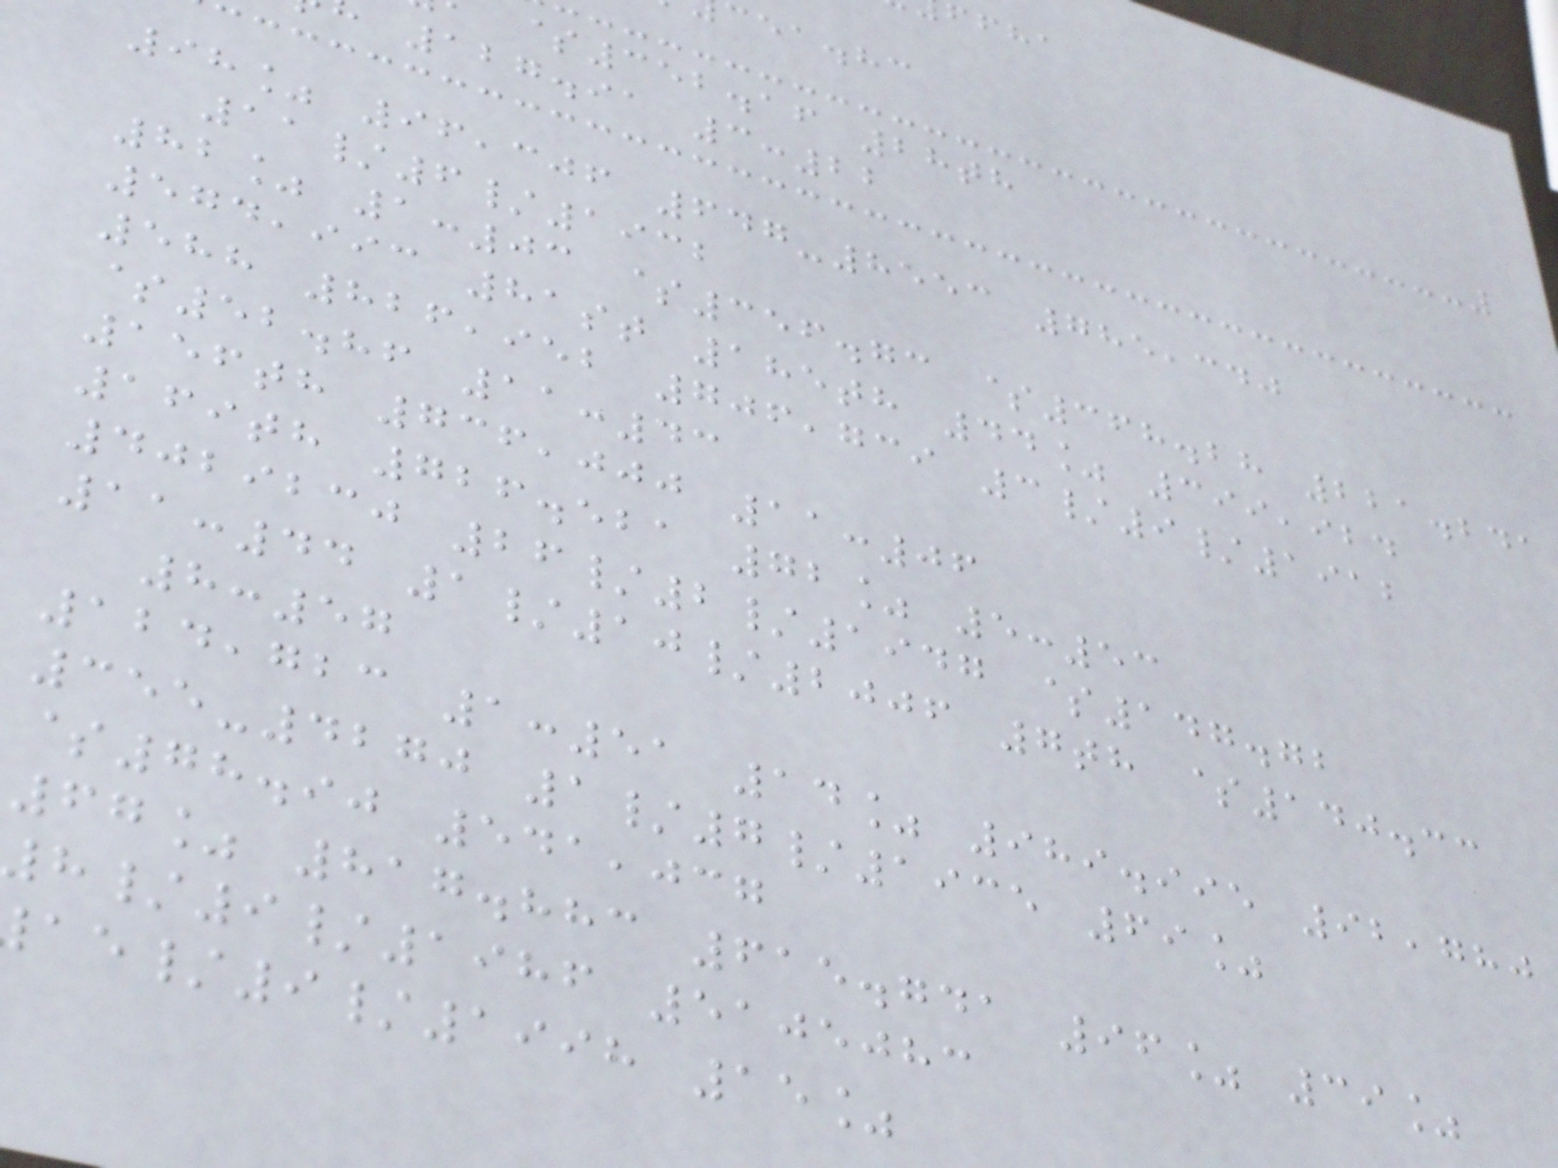cea.hc
$352.16 28th
127.91 3:22
98% 96,306 647-8553 785,340
11/6/1932
82% 1:03 $356.73 $368.28 221.241
574,993 81st 185th 44% 399,924
588 826,952 706,739 3/9/1912
$52.86 11:43
156th 736,000 11:06
169th 726.521 72% 5:53
4029230 26/2/1947 $147.72
11:44 1/10/2006 7th $140.33
8:57
124,723 1:51 14% 989.995 92,780
355-4270 1/7/1935 69%
$78.90 541,037
67% 817.883 615.741 96% 39%
/9/1986 5105083
/9/1998 15%
